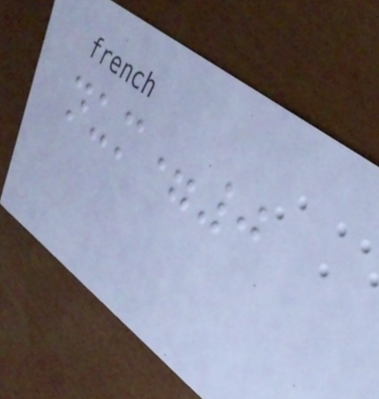num=0
